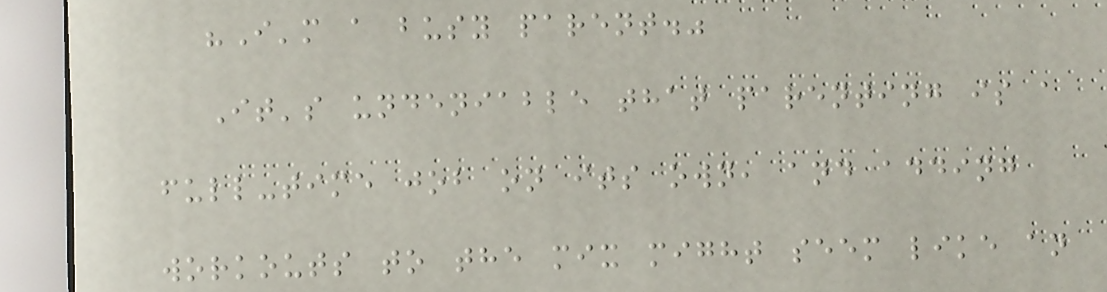"I'm a busy parent."
It's undeniable that parenting is a
full-time job on its own, and adding
workouts to the mix might seem like an
